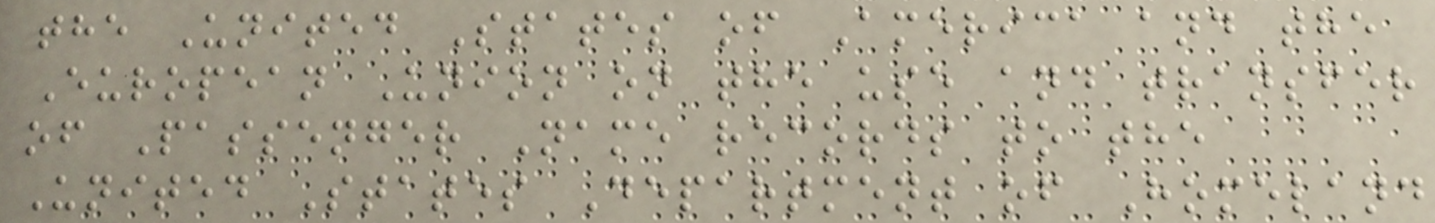the United States of America and the
European Union on the use and transfer
of Passenger Name records to the
United States Department of Homeland
